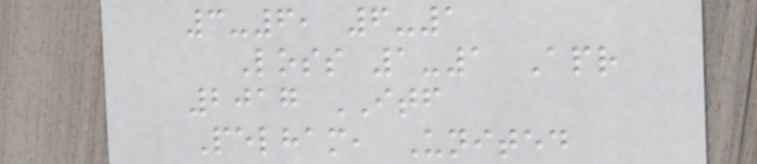3-6, 6-1
Loss 1-1 Apr
2017 ITF
Pelham, United
